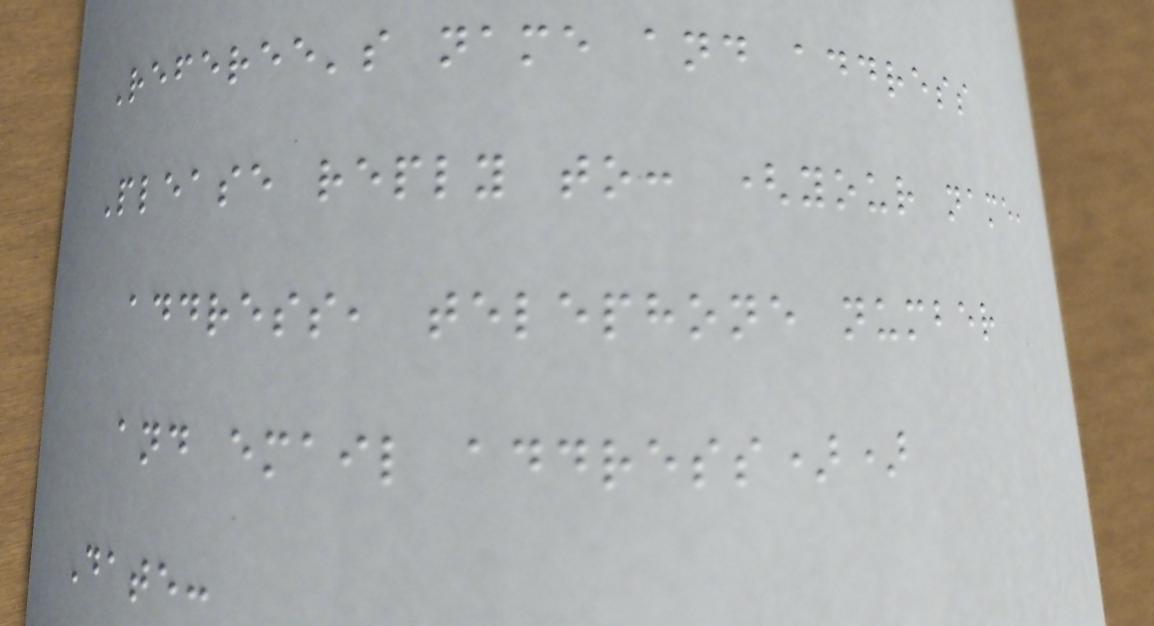Referee's name and address
Please reply to: (your name,
address, telephone number
and email address))
Date:
